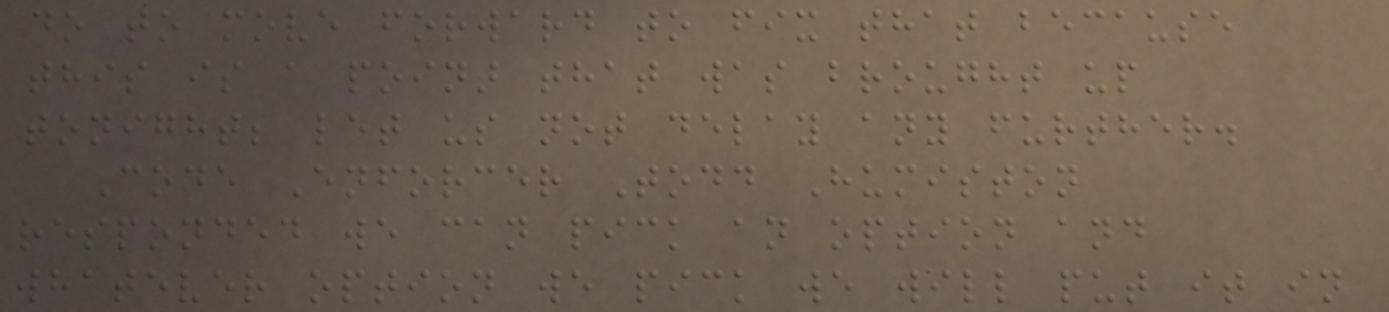do to move forward to fix that because
this is a point that was brought up
tonight; let us not delay any further.
Code Enforcer Todd Humiston
responded we can pick an option and
whatever option we pick we will put it in
